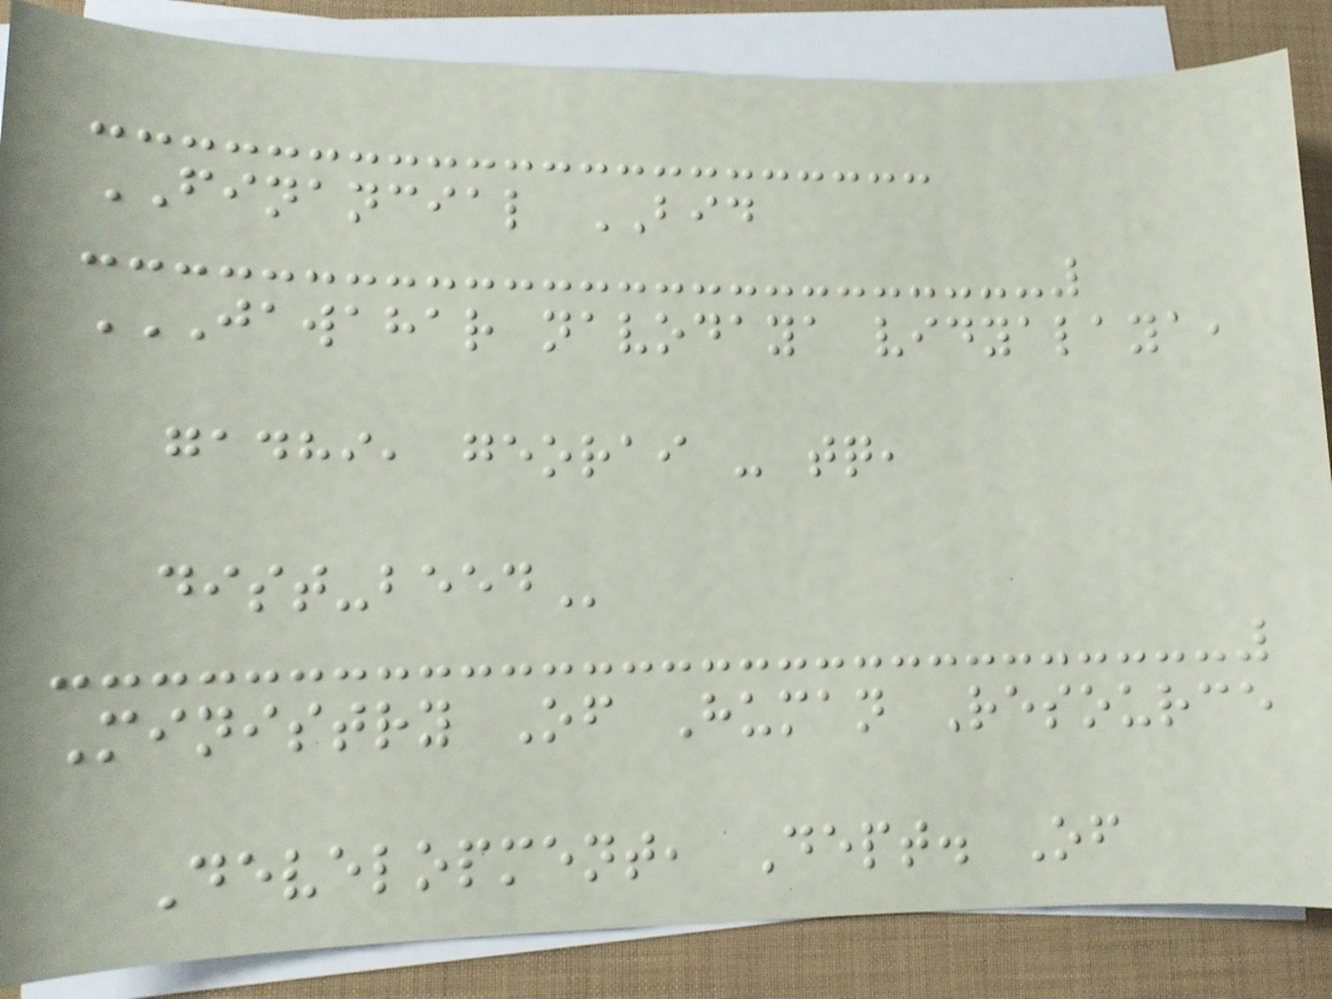FINANCIAL BID
JAWAHAR NAVODAYA VIDYALAYA,
GADHI, GEORAI - TQ,
DIST-BEED
Ministry Of Human Resource
Development, Dept. Of
